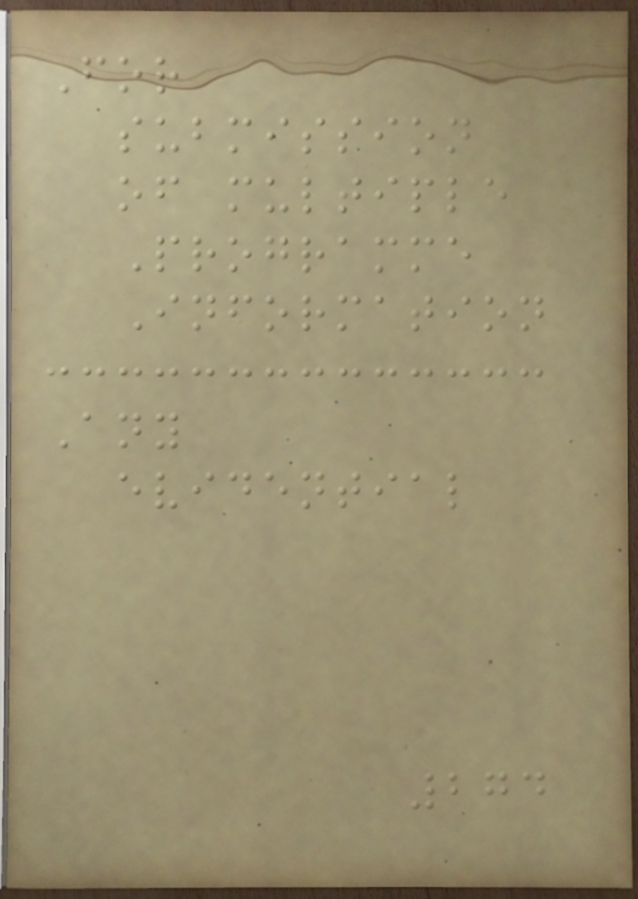For
submission
of multiple
Programme
Information
Any
evidential
274
